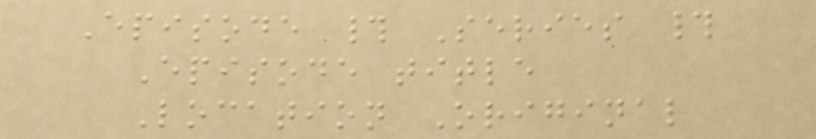Episode # Series #
Episode title
Location Original
